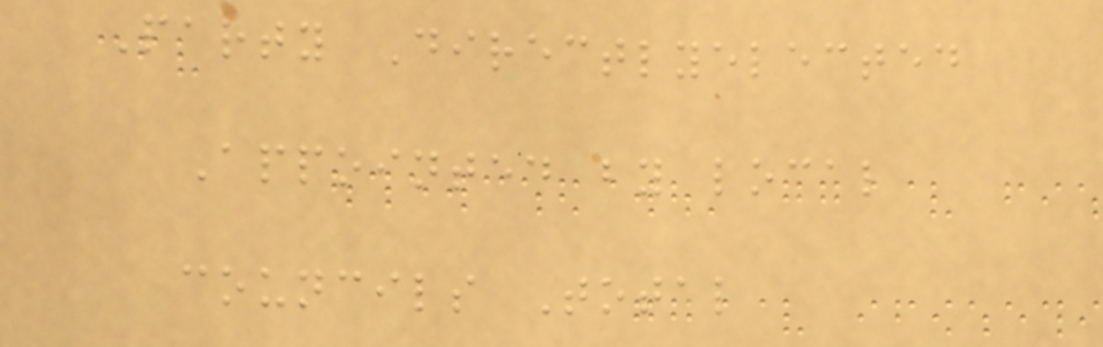Party Directlyelected
Appointed by local
councils Total
